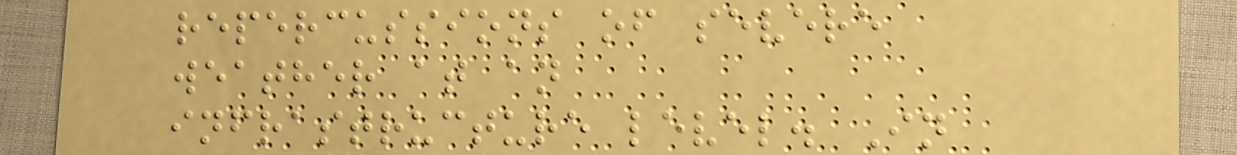repercussions of severe
weather at an
infrastructure level. In
